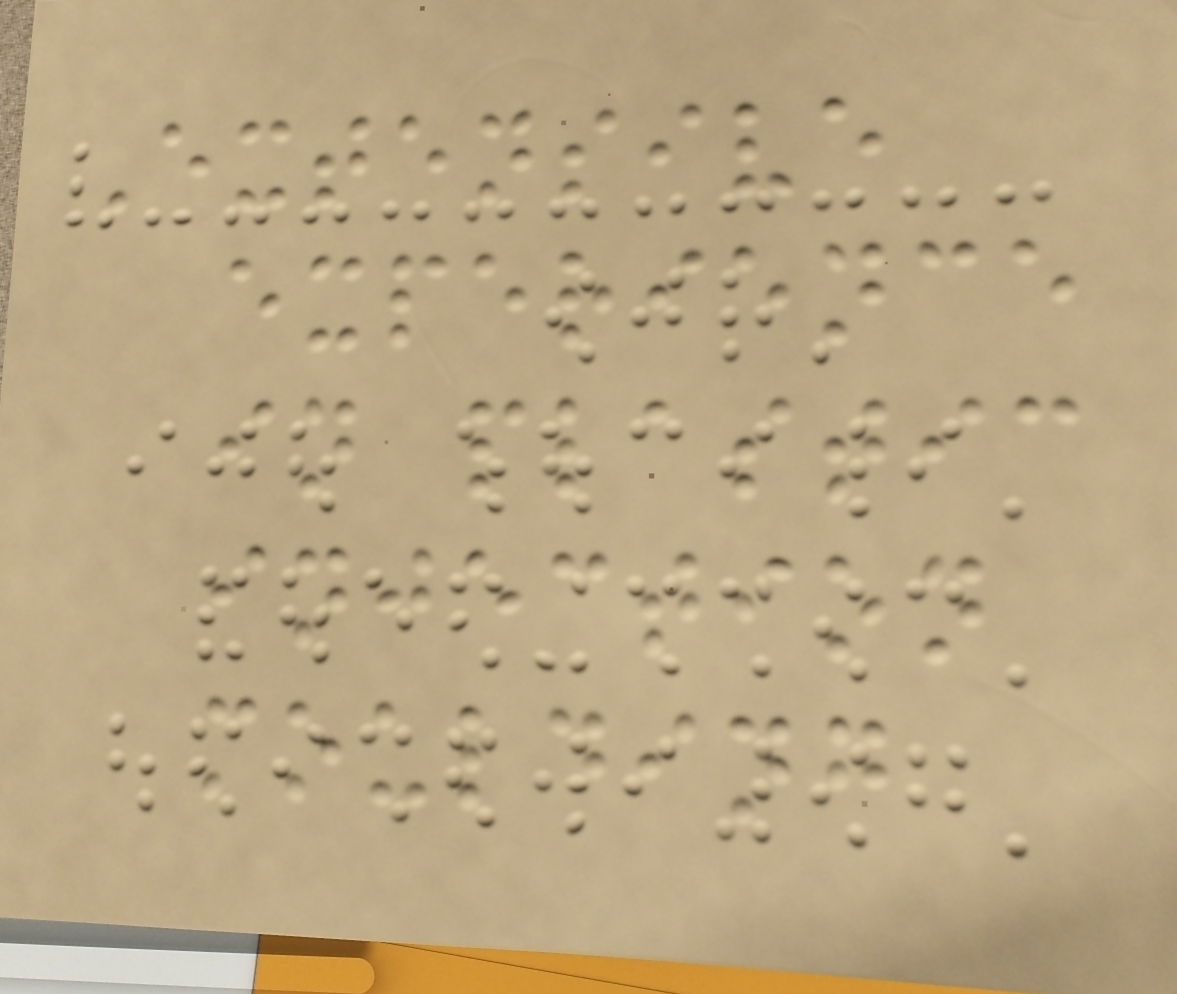Extensive
experience
in plastic
injection
moulding
